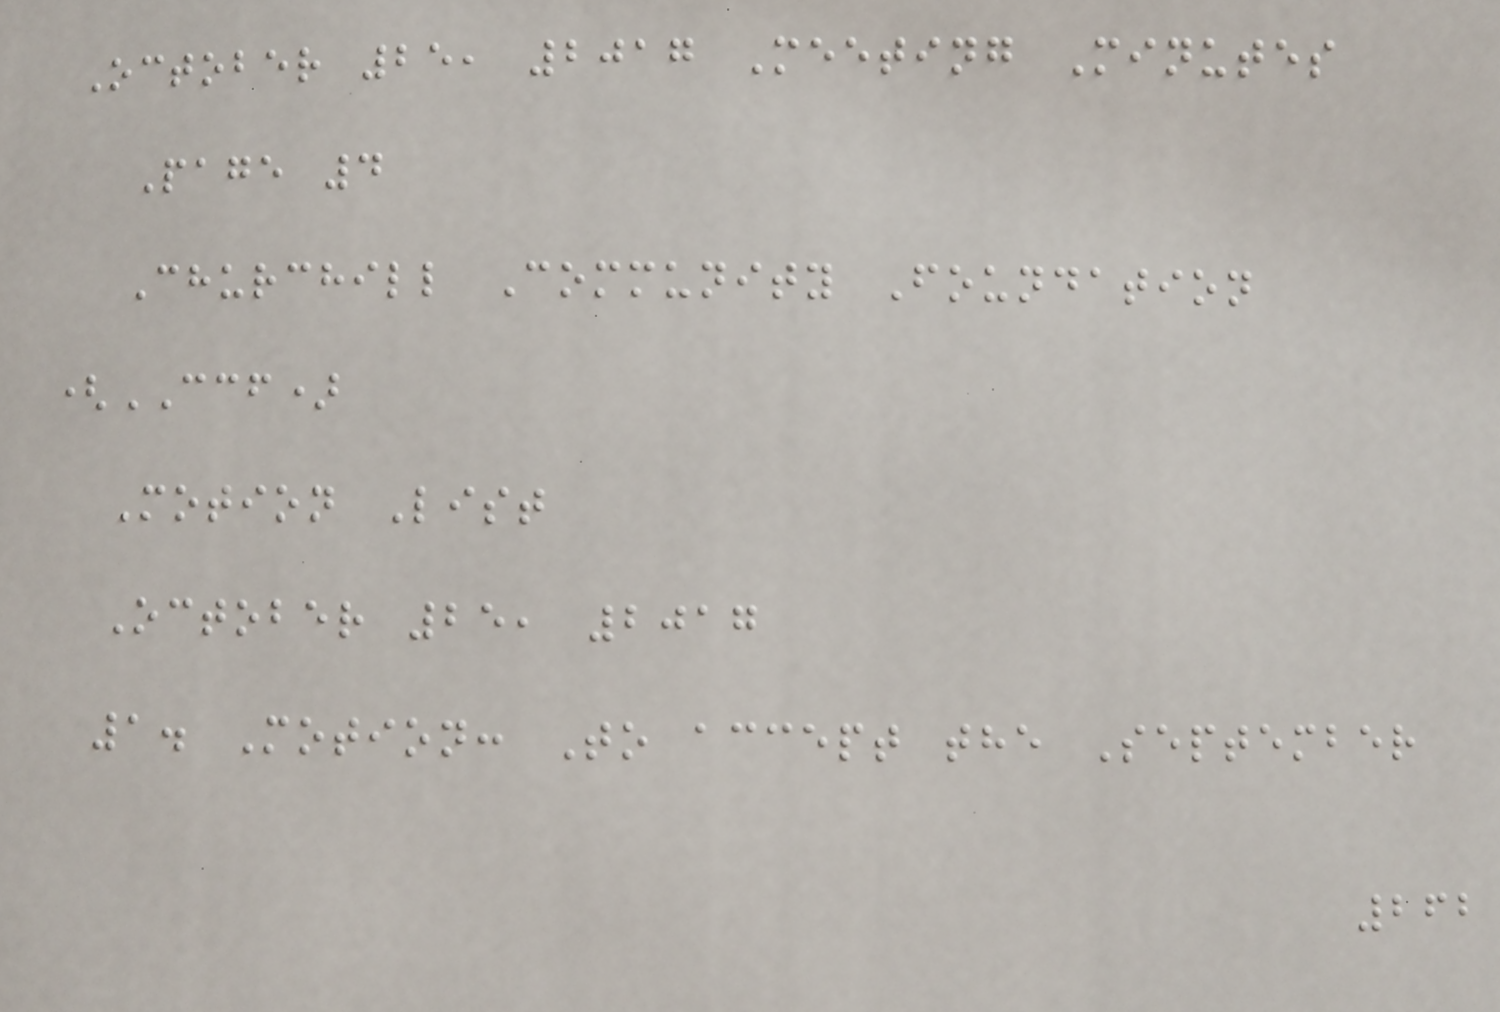October 25, 2017 Meeting Minutes
Page 4
Churchill Community Foundation
(CCF)
Motion List
October 25, 2017
1. Motion: To accept the September
262
